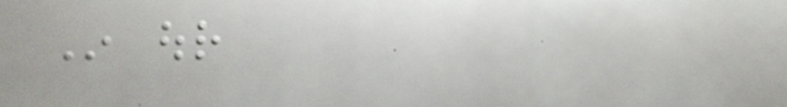In our
